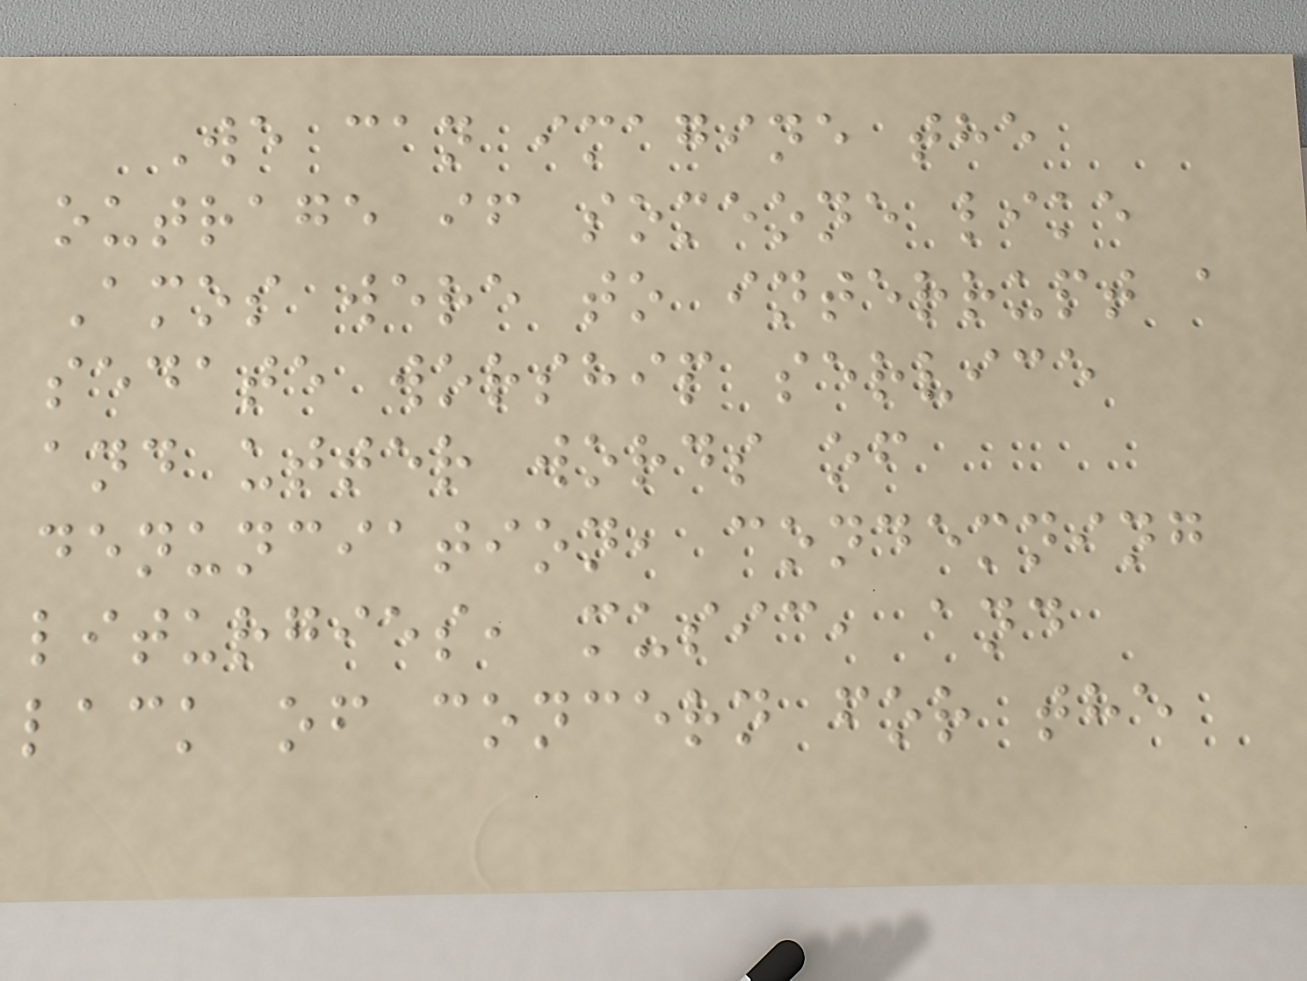We can imagine the
outrage if someone like
Amos were to interrupt a
sedate worship service
and utter words of
denunciation, condemning
liturgies, music, and
lack of concern for the
